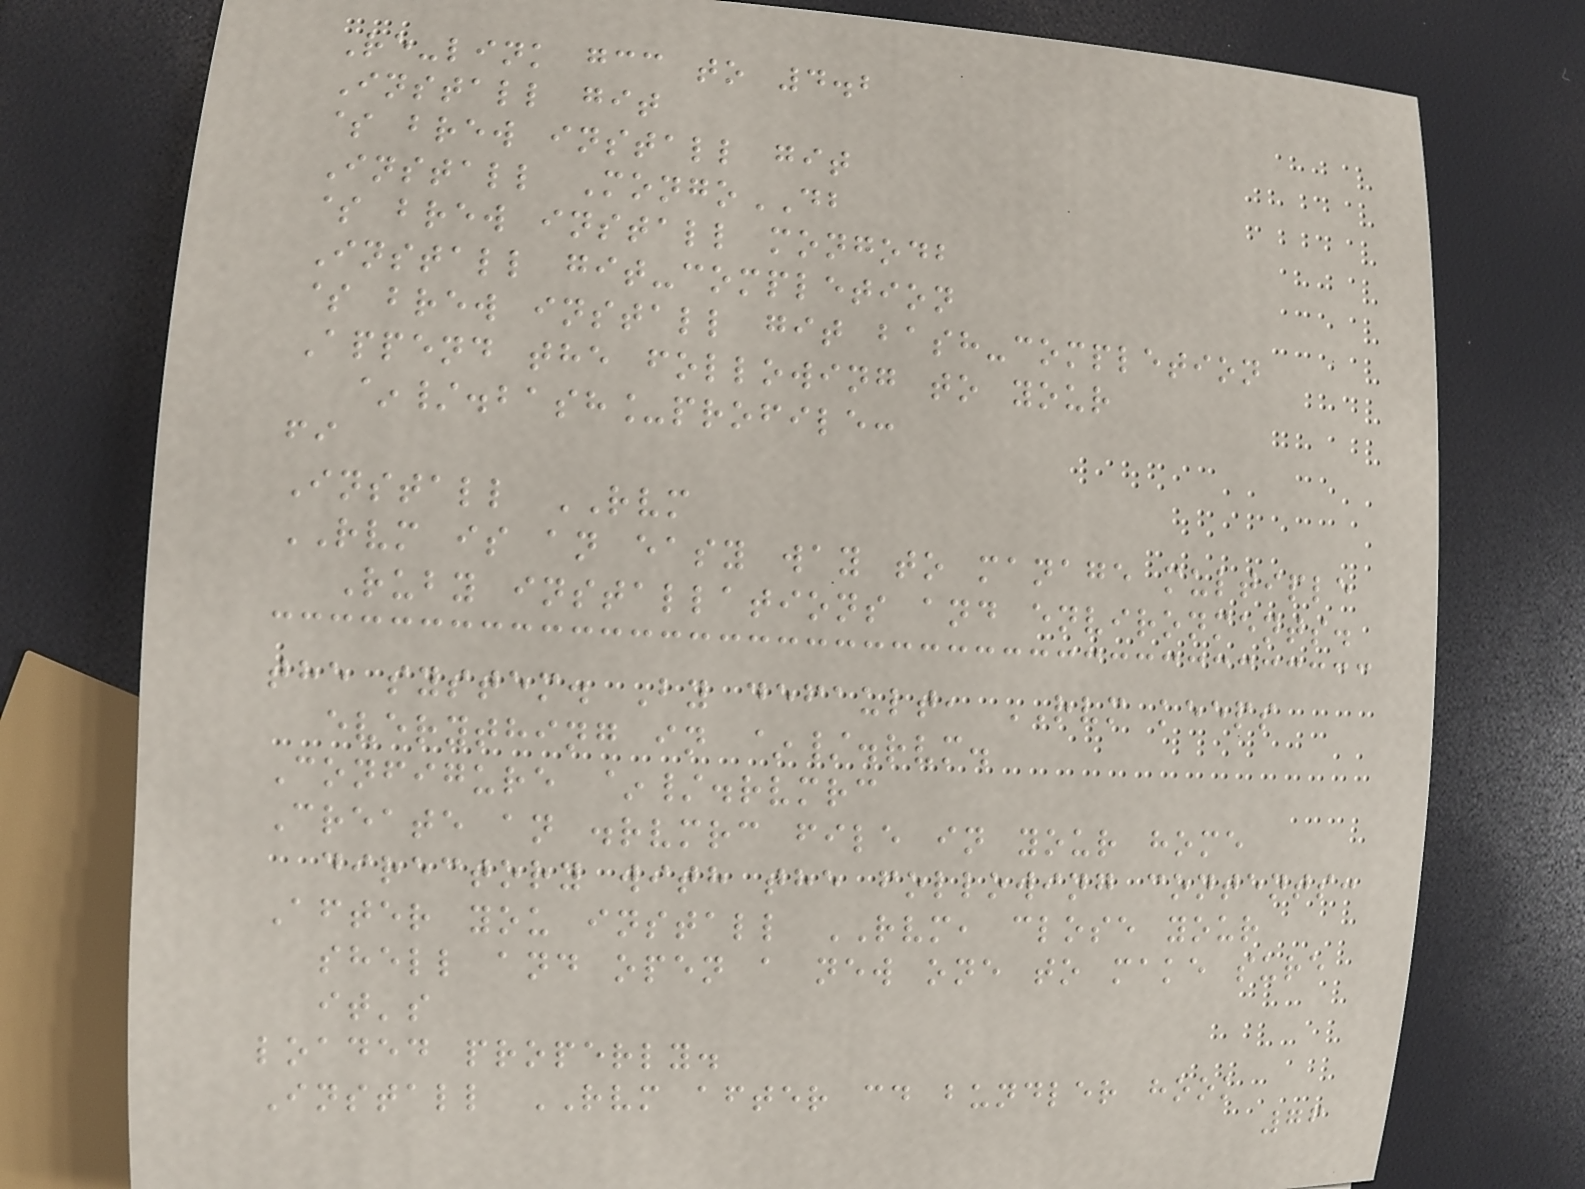Re-link gcc to 4.2
Install git
$ brew install git
Install MongoDB
$ brew install mongodb
Install git-completion
$ brew install git bash-completion
Append the following to your
~/.bash_profile:
fi
Install RVM
RVM is an easy way to manage multiple
Ruby installations and environments.
the system. By default, RVM keeps
everything in ~/.rvm.
Configure ~/.rvmrc
Create an .rvmrc file in your home
directory with the following contents:
After you install RVM, close your
shell and open a new one to make sure
it's
loaded properly.
Install RVM after cd bundler hook
76
